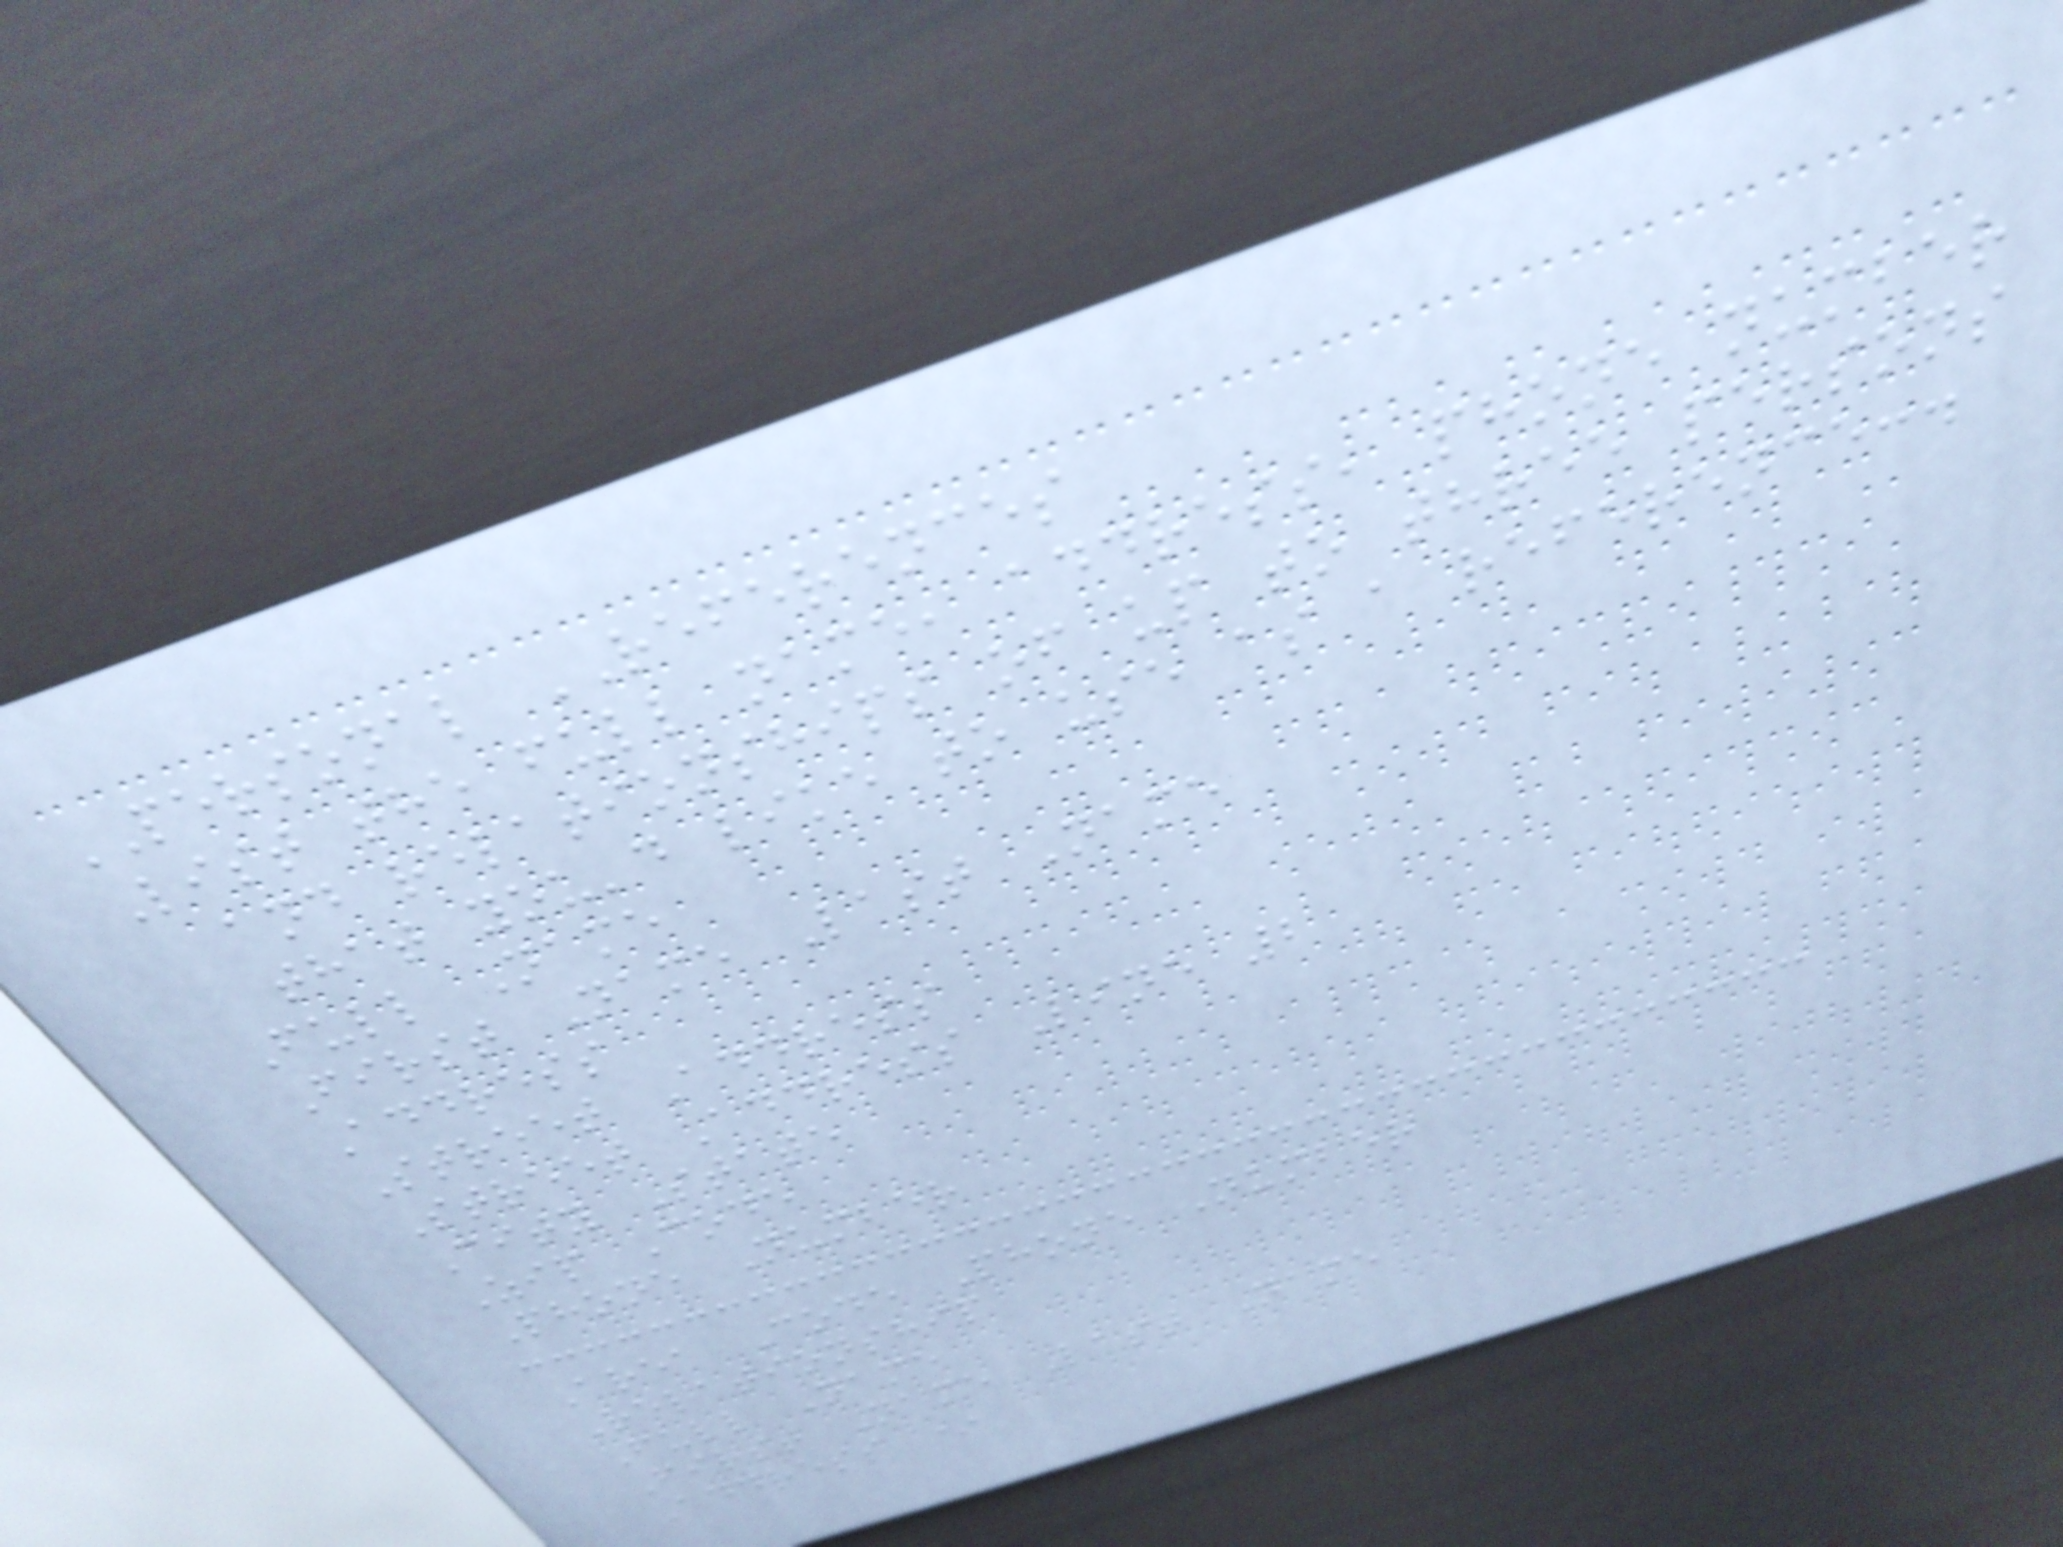PERSONAL REFERENCES
List the full name, address, phone number
and relationships of up to three persons
that you'd like to use as a reference:.
Full Name
First Name Last Name
Address
Street Address
Street Address Line 2
City State
Zip Code
Phone Number
Area Code Phone Number
Relationship
Full Name
First Name Last Name
Address *
